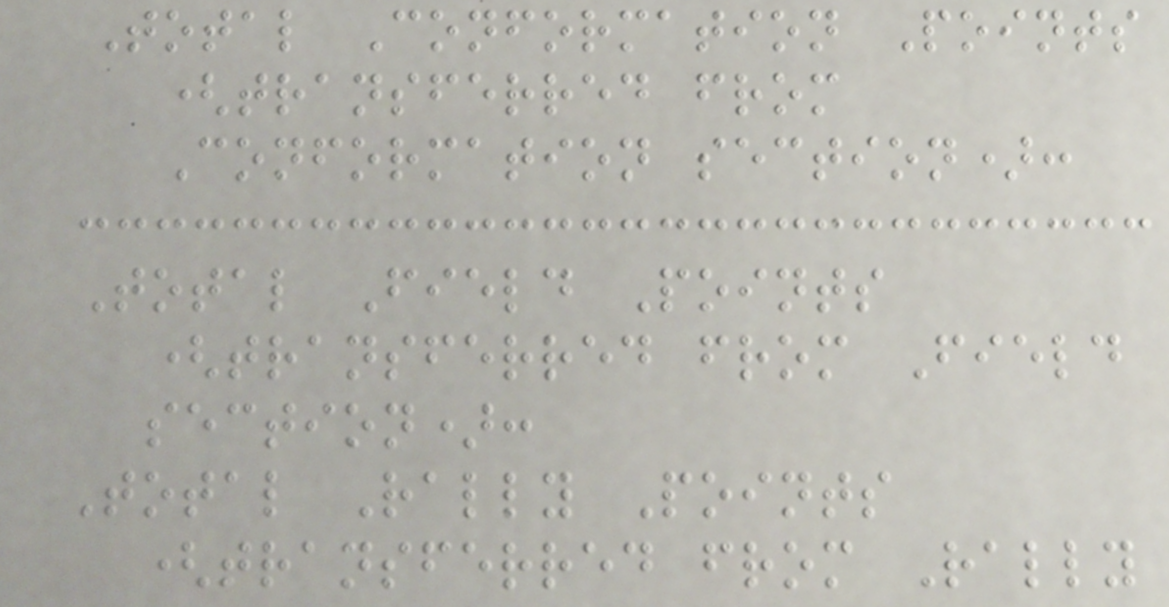Total Conformation Points
(transferred from
Conformation section):
Total Field Points
(transferred from Field
section):
Total Rally Points
(transferred from Rally
